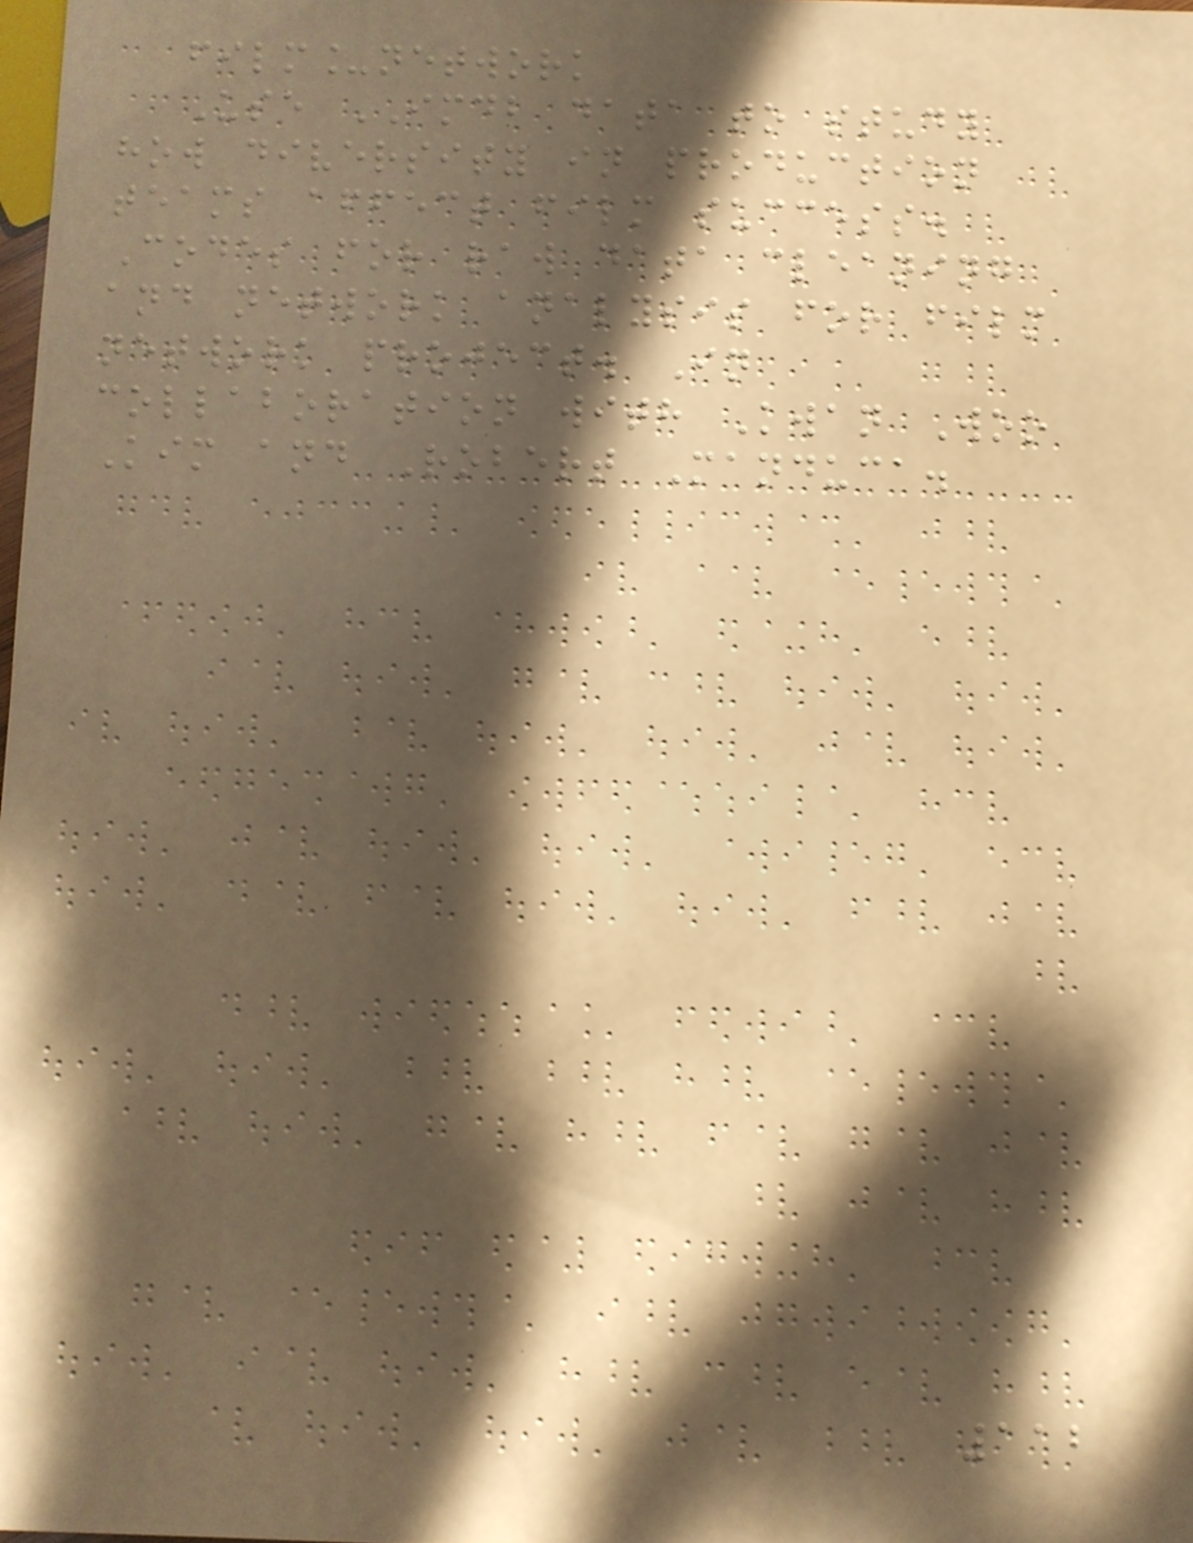film_network
Use IMDB data to study
how diversity in production
teams affect film success.
Codes for raw data cleaning
and network analysis for film
network project. In
collaboration with Kwan Woo
Kim and Robert Manduca.
112
